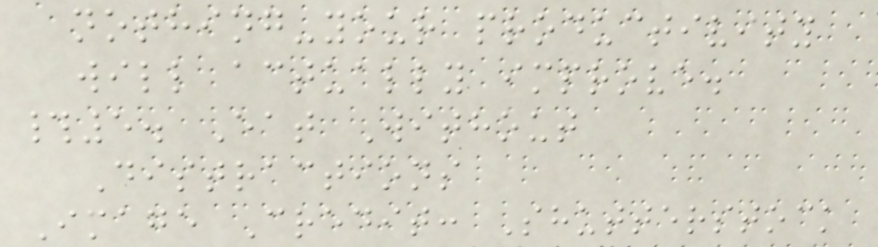nothing-your productivity
will actually improve.
#5. Eat Without
Distractions
Image Credit: Shutterstock
